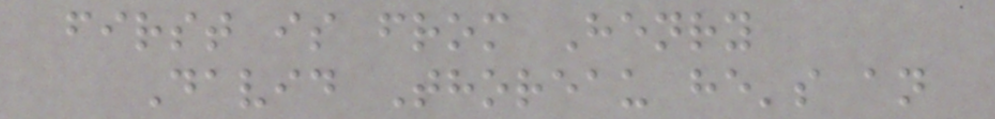first is from Henry
David Thoreau he's an
